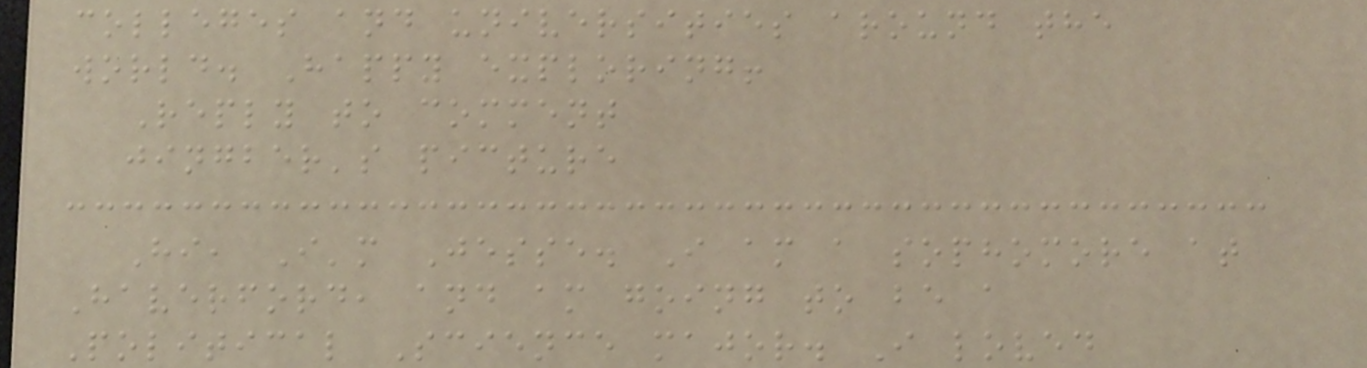colleges and universities around the
world. Happy exploring!
Reply to comment
jingber's picture
Hi, I'm Jesse. I am a sophomore at
Haverford, and am going to be a
Political Science major. I loved
